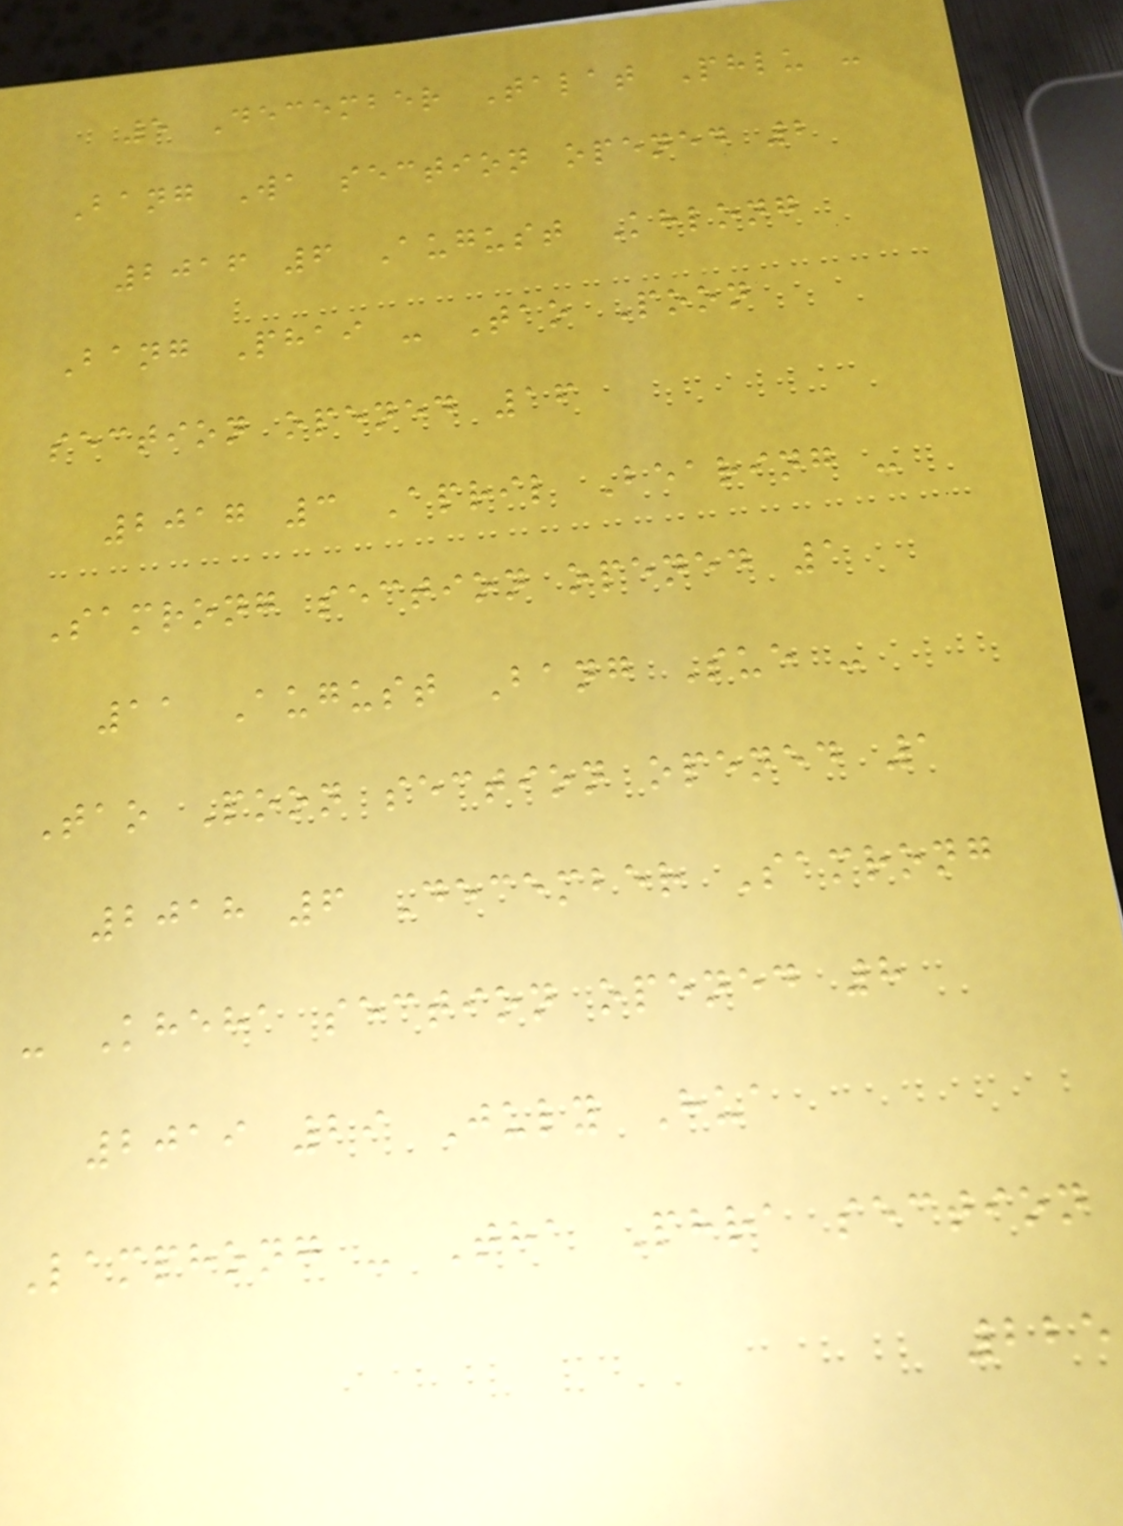5 December Talat Phlu -
Bang Wa section opened 2
2016 6 August Khlong
Bang Phai - Tao Poon
section opened 16
2017 3 April Bearing -
Samrong section opened 1
11 August Bang Sue -
Tao Poon section opened 1
2018 6 December Samrong
- Kheha section opened 8
2019 29 July Hua
Lamphong - Tha Phra section
225
